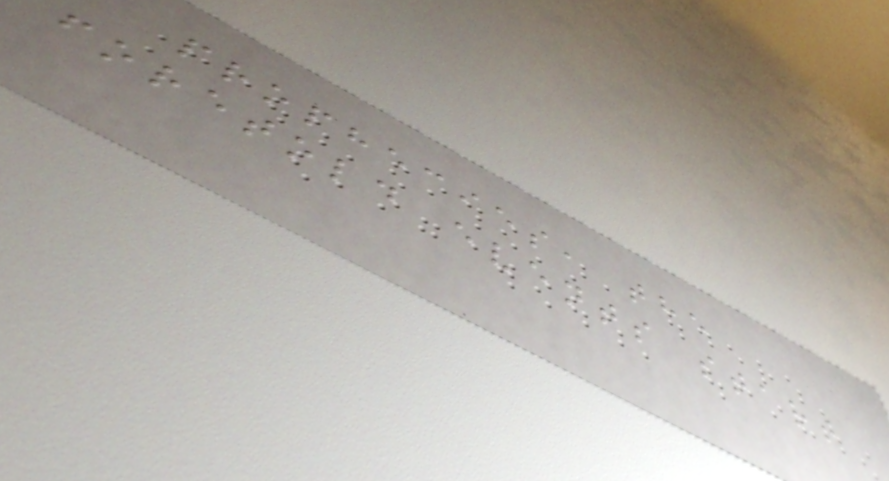prophecies, the
foretold events start
